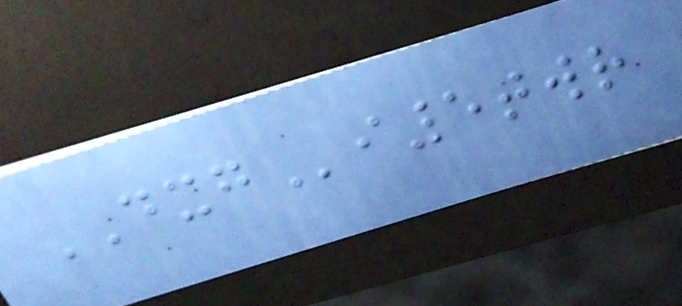DXGi5twr
